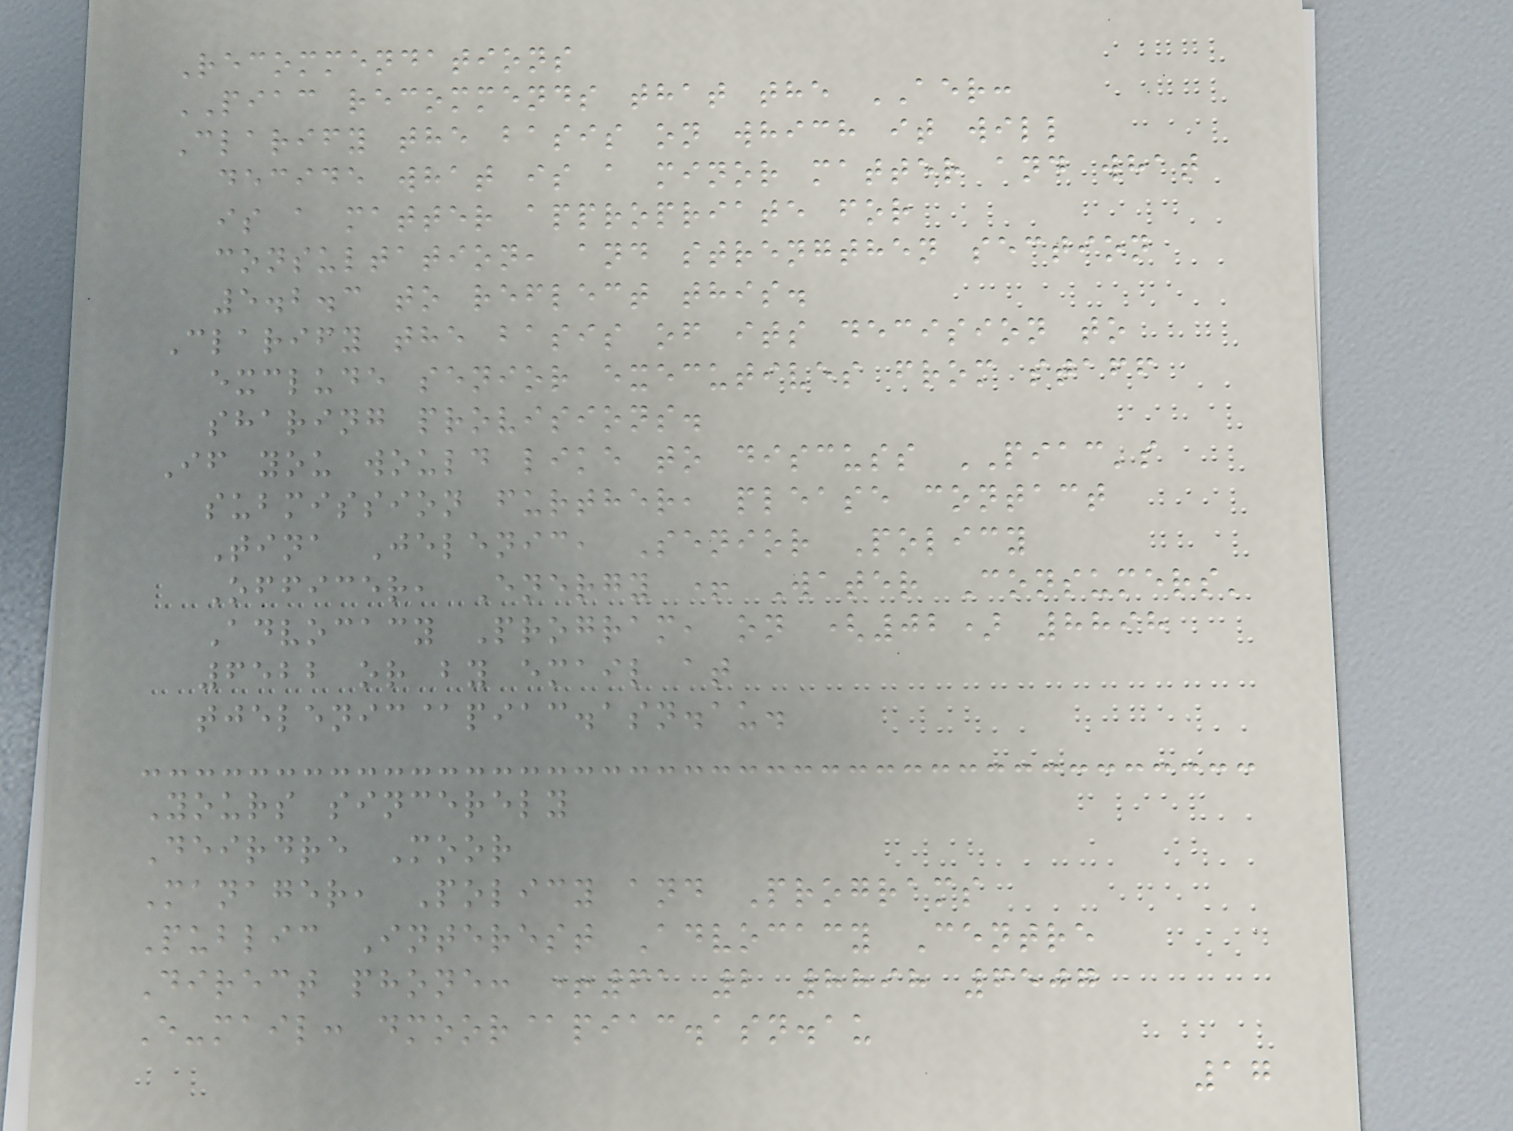Recommendations
PIAC recommends that the AER:
Clarify the basis on which it will
decide what is a minor matter and what
is a matter appropriate for
consultation, and strengthen section
5.2.3 to reflect this.
Clarify the basis of its decision to
exclude senior executives from staff
sharing provisions.
If you would like to discuss PIAC's
submission further, please contact
Tina Jelenic, Senior Policy
Officer, Energy + Water Consumers'
Advocacy Program, on (02) 8898
6522 or by email at
tjelenic@piac.asn.au.
Yours sincerely
Deirdre Moor
Manager, Policy and Programs
Public Interest Advocacy Centre
Direct phone: +61 2 8898 6507
E-mail: dmoor@piac.asn.au
17
